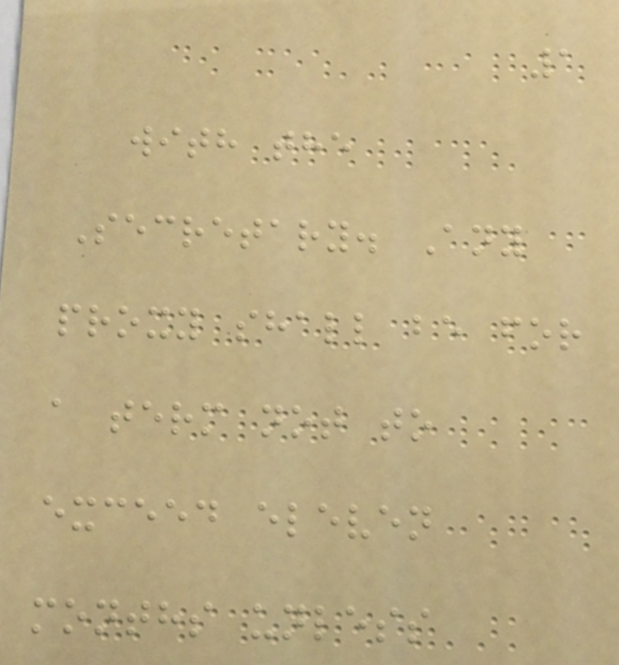1
with the
Secretary. Any
proxy shall be for
a term not to
exceed eleven
months unless
